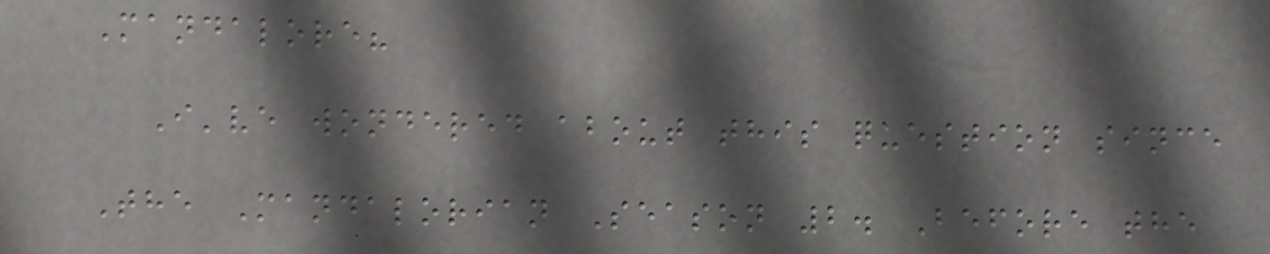Mandalore?
I've wondered about this question since
The Mandalorian Season 2. Before the
